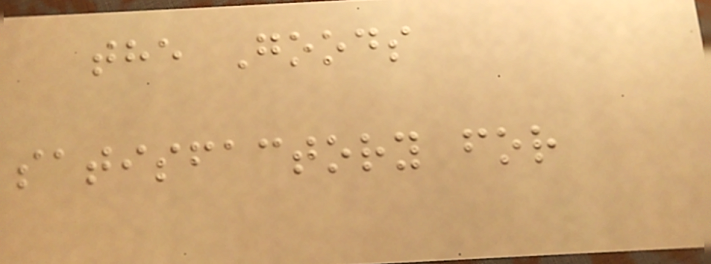the Goods
satisfactory for
